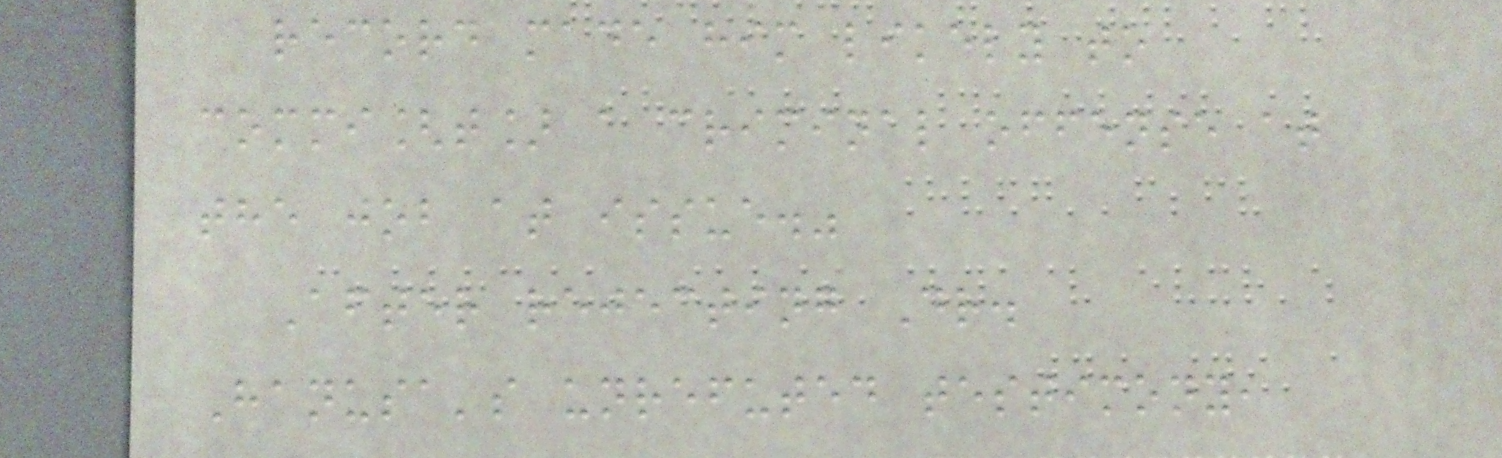record made him likely to
commi[t] a criminal offense at
the job at issue."
After rejecting Dr.
Hanusa's unrefuted testimony,
